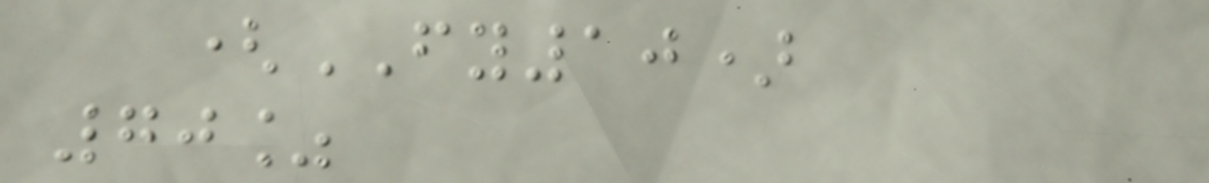(FY10)
70%
